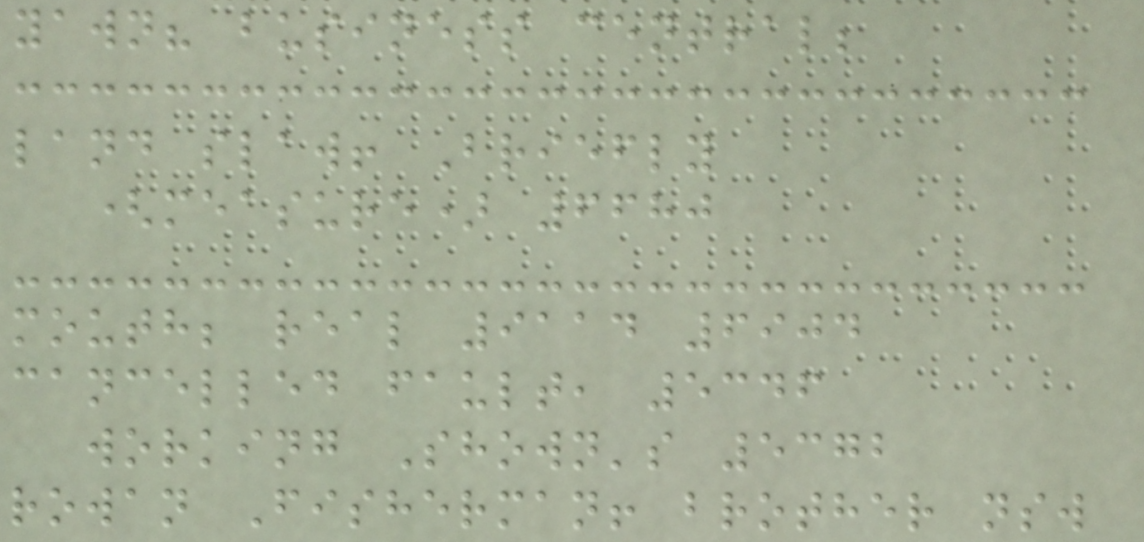yawn? business central;
land slaw! Briefly
(measure) 6680
mouth; real 9114 6904
cancelled fault, 5346
working Shown's 5372
rowan Fisherman! brother nsw
